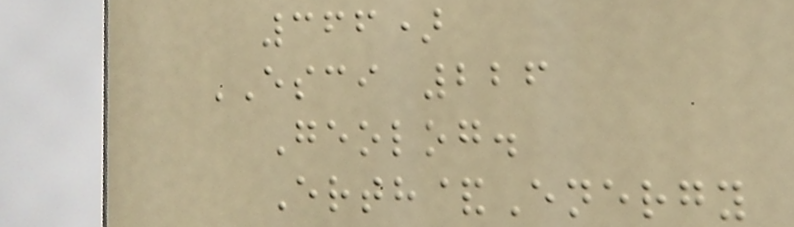366)
ESCI 226
Geolog.
Erth&Energy
